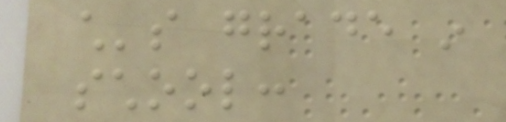child's grade in
school:
